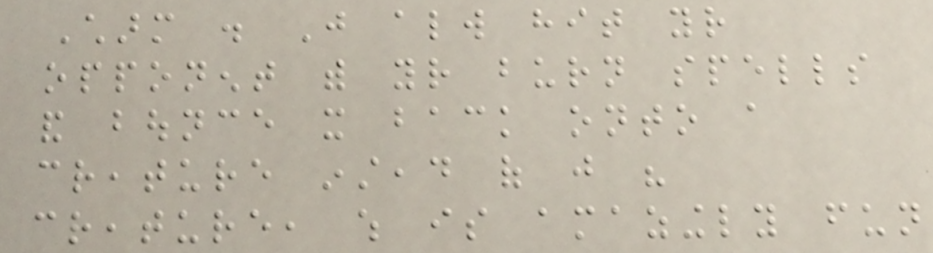Charm . Just always hit your
opponent with your burn spells
and bounce it back onto a
creature instead of just his
creature, which is amazingly fun
